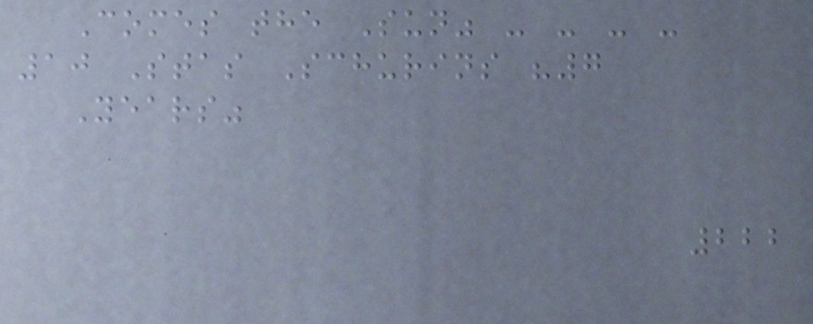Comes the Sun" - - - -
10 Stas Schurins "7
Years"
222
